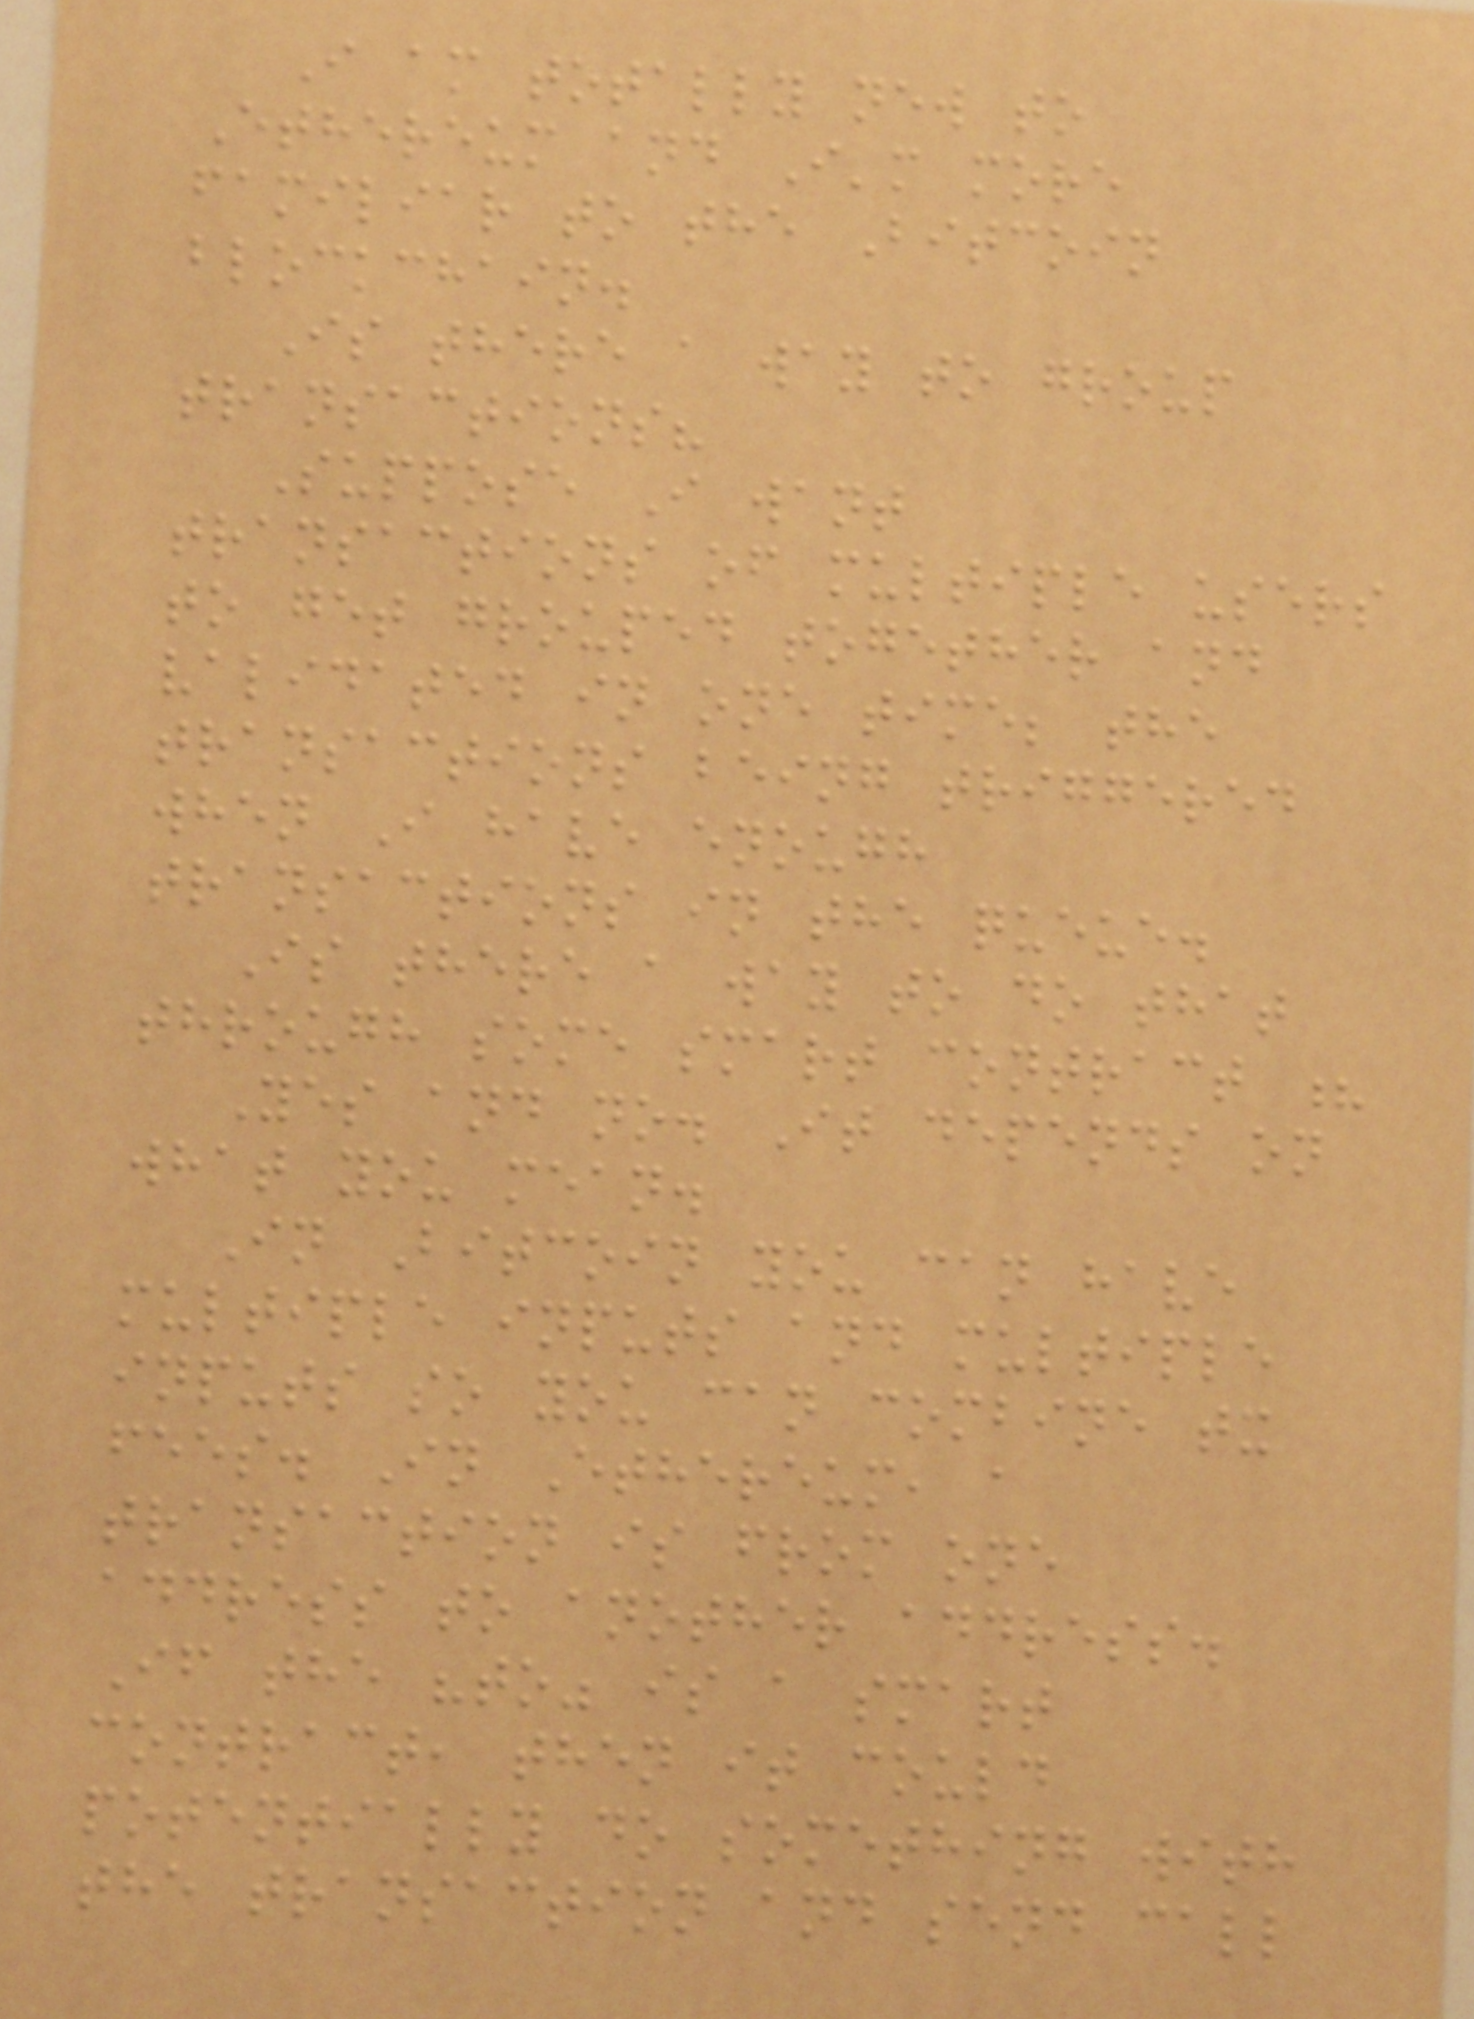I am totally new to
Ethereum and I'm more
familiar to the Bitcoin
blockchain.
Is there a way to group
transactions?
Suppose I want
transactions of multiple users
to get grouped together and
validated in one time; the
transactions being triggered
when I have enough
transactions in the queue.
Is there a way to do that
through some smart contract ?
Yes and no. It depends on
what you mean.
In Bitcoin you can have
multiple inputs and multiple
inputs so you can combine tx
fees. In Ethereum, a
transaction is from one
address to another address.
If the "to" is a smart
contract, then it could
potentially do something with
the transaction and send call
